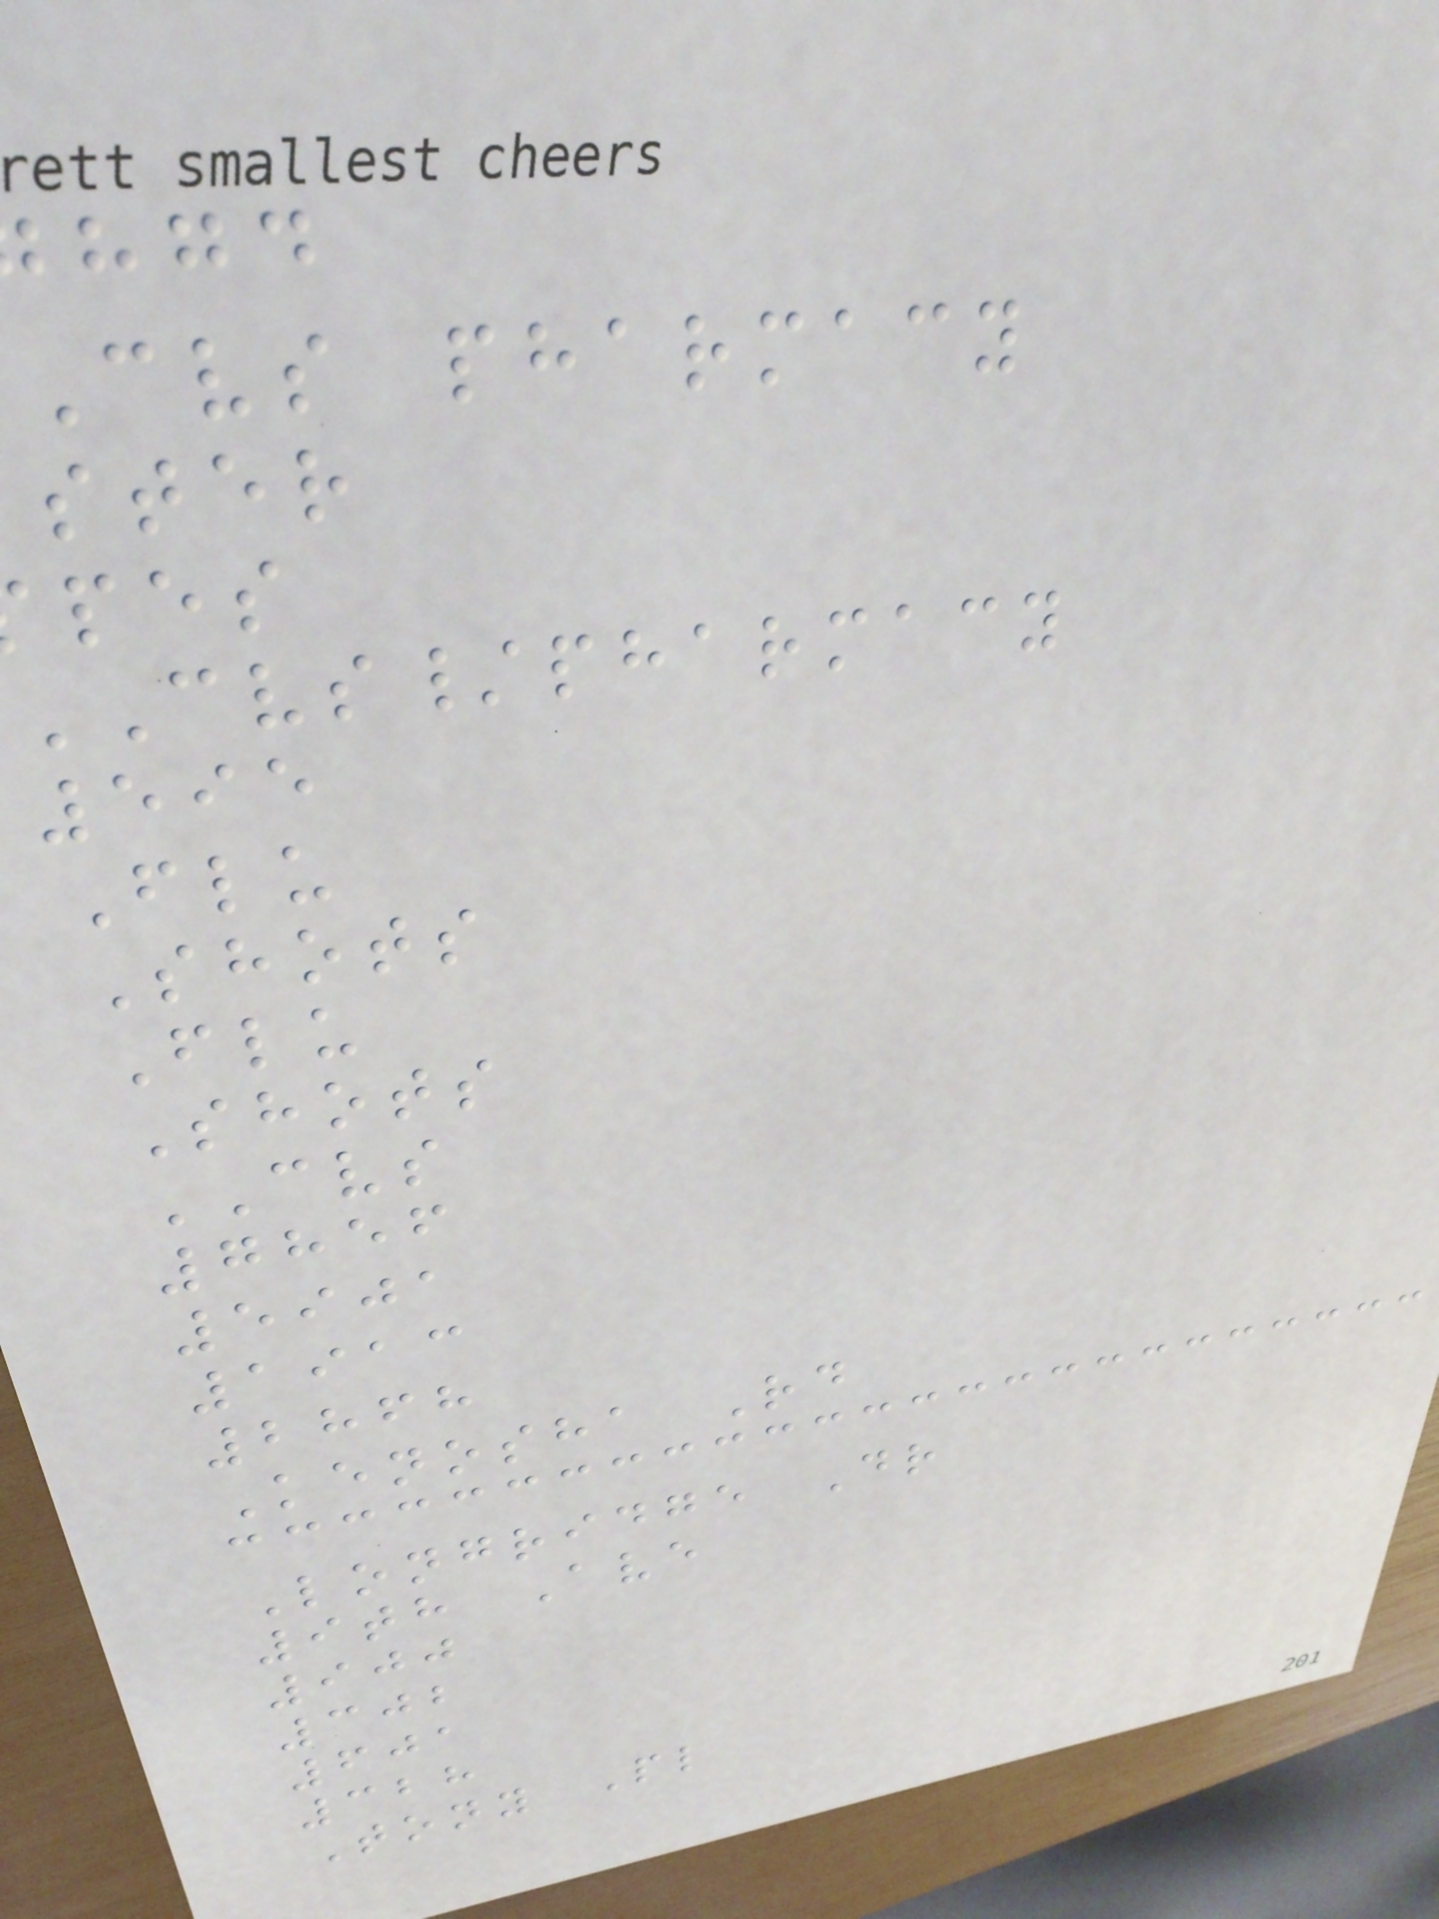cvs pharmacy
ster
CVS/pharmacy
595
Flu
Shots
Flu
Shots
CVS
7856
5901
1913
2868
Kenosha Rd
Longridge Dr
9th Ave
900
302
601
328
Tony Pl
